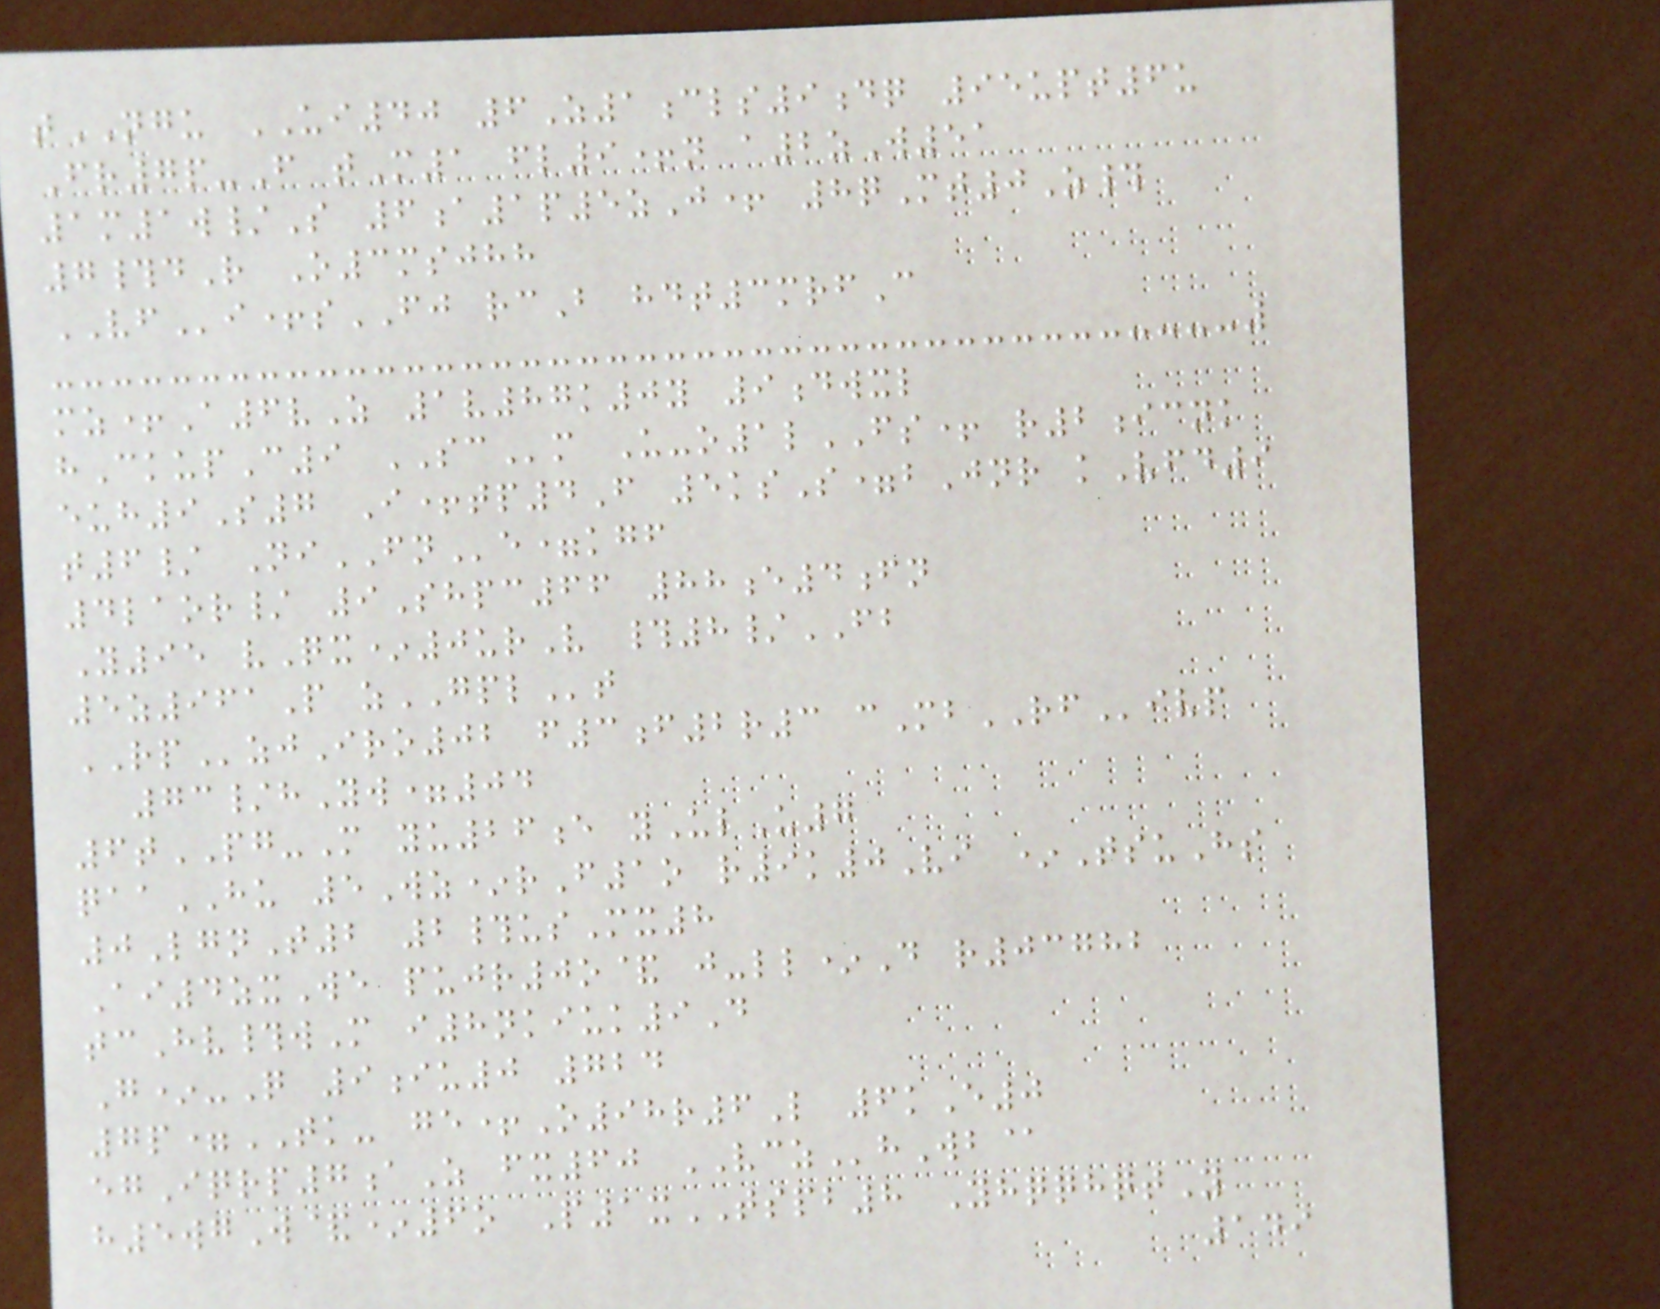tNGU UI40 6Z1cls9dq 95upt6u
Fr7p-F tM1 fl9+n a2zW51
1m1w/S 6a1p5zJ+ 8qMt0Z#
7#dR O3msjhh
VFi+sFJ rcB hdt3mrfC
mz+A6vZ 1v87k0y 9dwxl
hCkupC9 SCm U-o1lFS+ r2icnk
euh9S7 I+tp4F 5ksS=bJnr kVfd9
t6/ NiFNe=kgf
4laor/ 9Shpc66 88e4fn
Y95 vQx*0urV #8/FB
5z961P zGPLt
RPzjIro02 f3f2r3 cMbRFivp
73/hYw=04
6tPG-M yu26e yUlU7
qaaHU 5Wz*rF1o r9k0Vi *TsuHs
0LgnT2 2#usMx8
Ai4zxWe pujr0o& j-ll*D r03782
tcHv#wM i8nkiuk9D
G*-Q 9iu0 724
7p=TK- ge+O98r6L 6kE0
egIqrp7aZ fx60 VCZhWb@
h5wgW&*6o P1xTSPB8 YhqqhqtY
149
